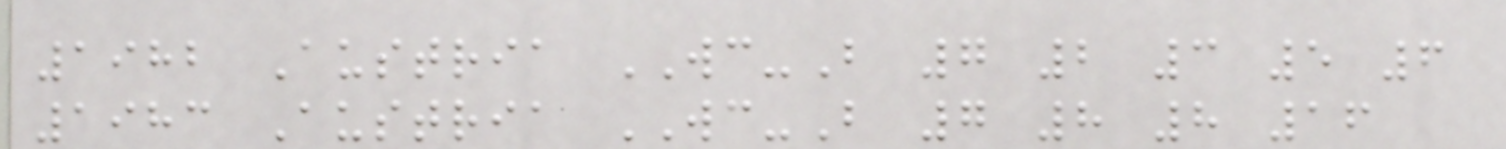1982 Austria WC-B 7 2 3 5 6
1983 Austria WC-B 7 8 8 16
